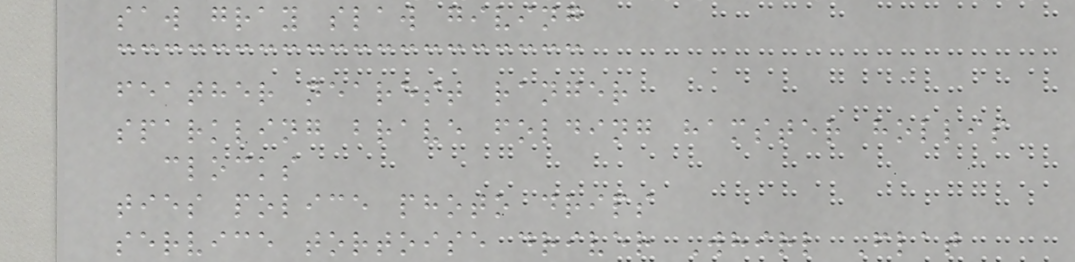saw gray slaw giving
feather nearest ranger
sparkling brave folding hamster hollis
clocks
ties police photo drips
service tortoise driver Whirl Flat
